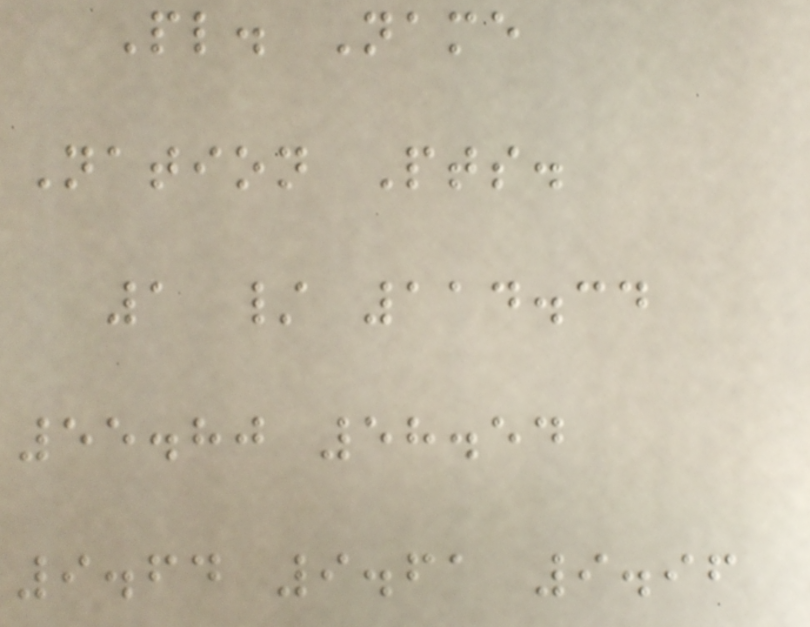Pl. Name
Nation Pts.
1 / 114.34
55.80 58.54
9.64 9.61 9.96
